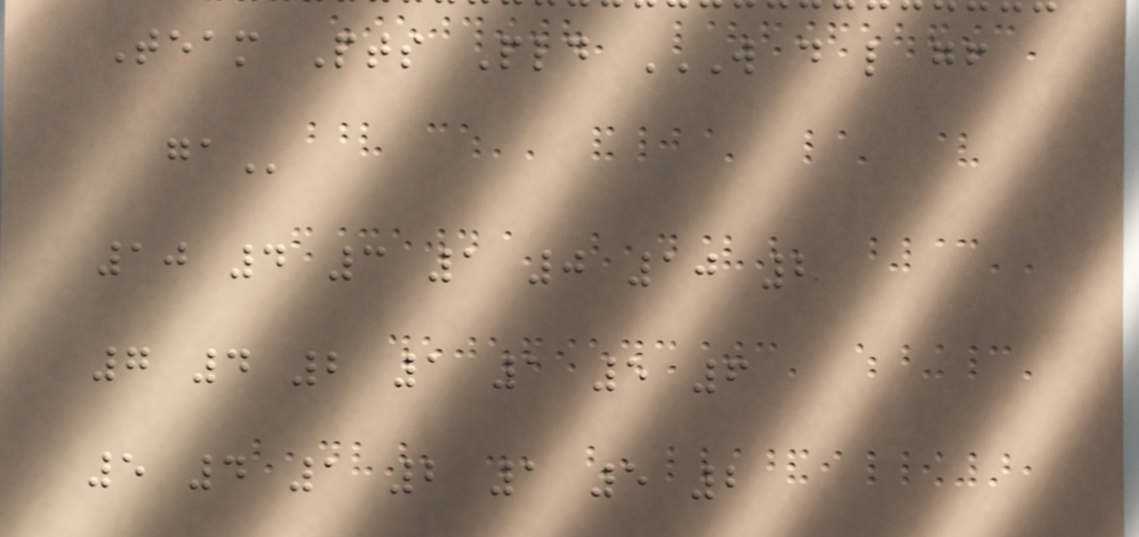Team Pts Pld W D L GF
GA
10 4 3 1 0 10 2
7 4 2 1 1 5 6
5 4 1 2 1 5 2
